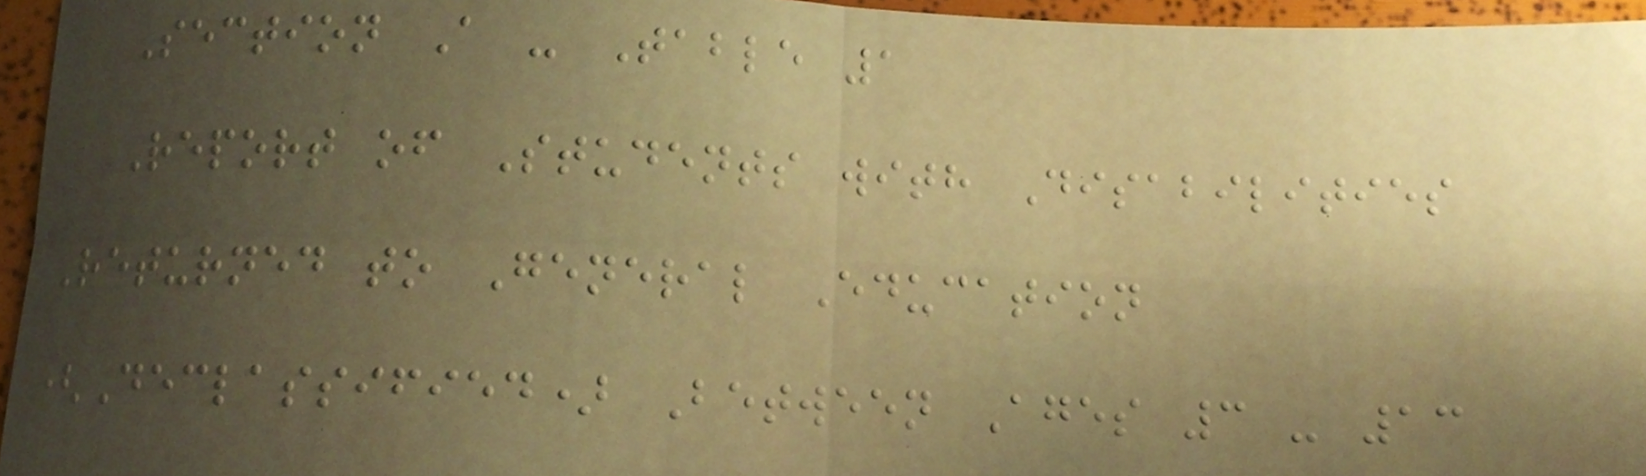Section A - Table 1
Report of Students with Disabilities
Returned to General Education
(Declassified) Between Ages 3 - 13
